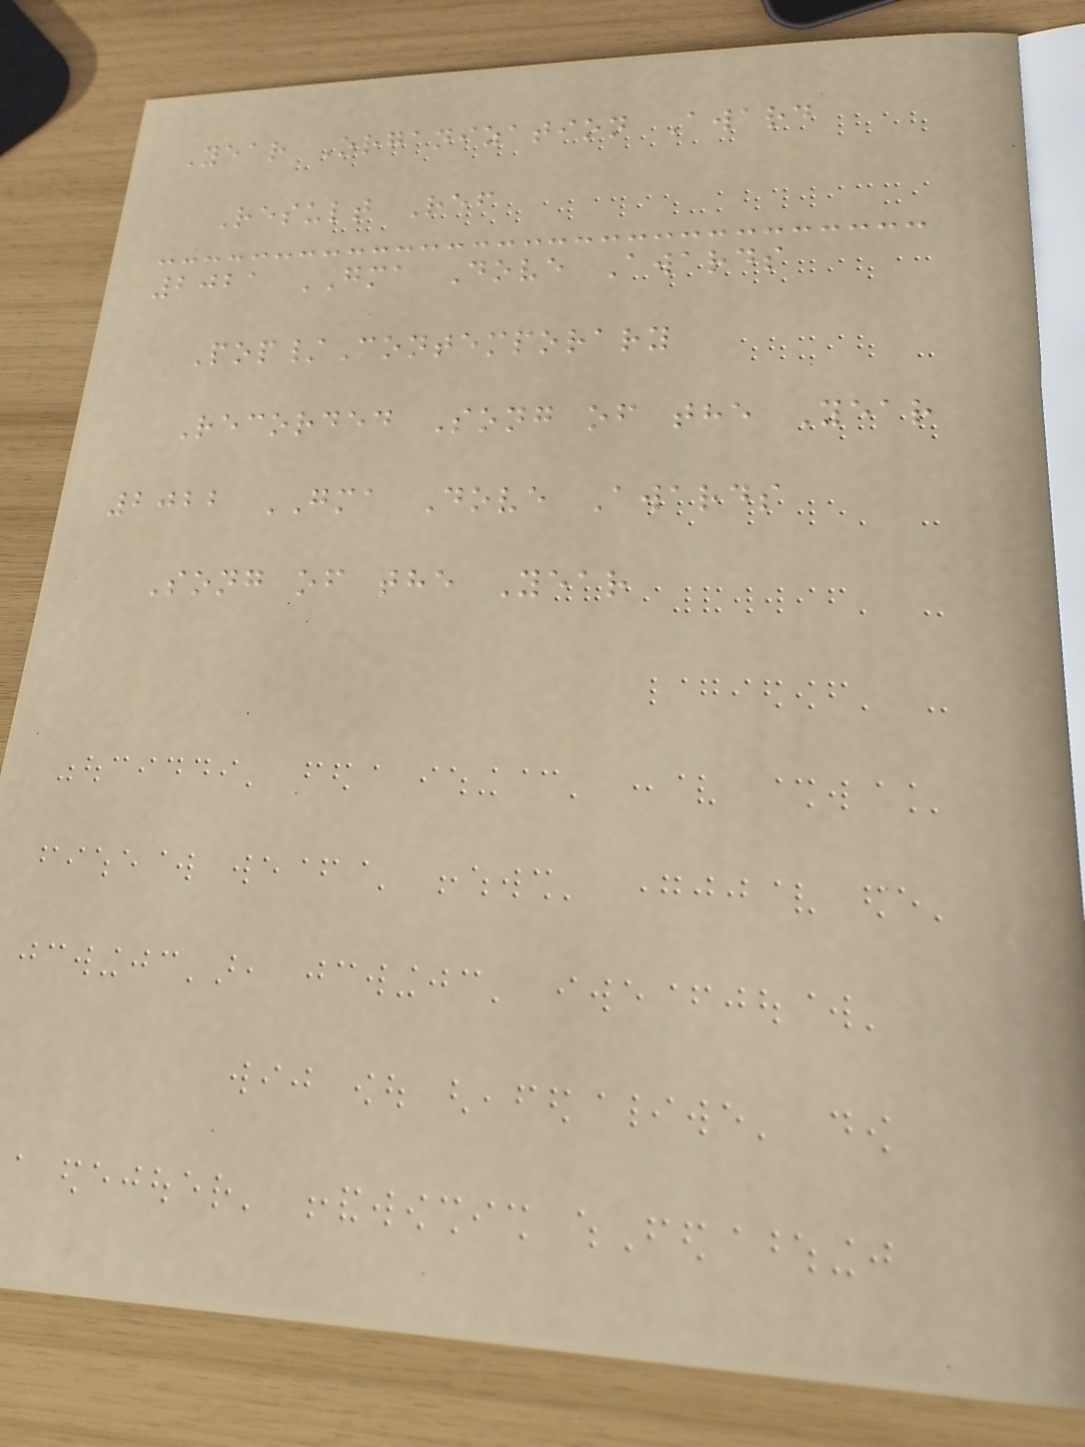Year Organization Award
Result Ref
2021 GMA Dove Awards
Pop/Contemporary
Recorded Song of the Year
2022 GMA Dove Awards
Song of the Year
